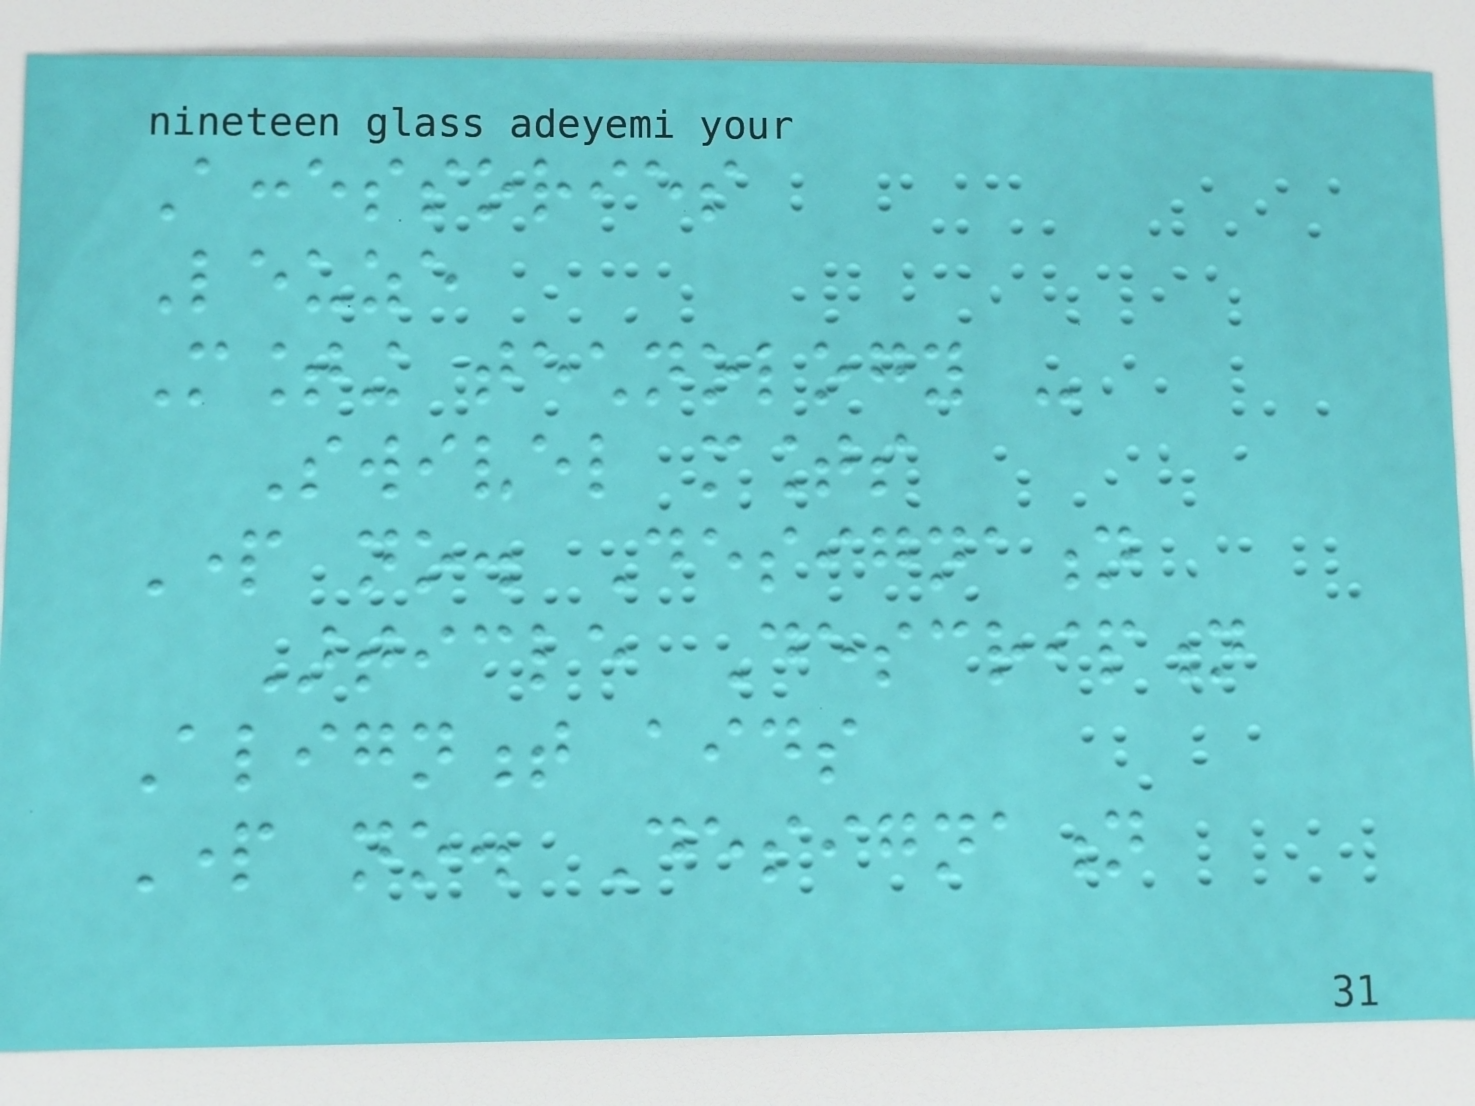Accessories
Leuze
Mounting technology -
Swivel mounts
Part no. Designation
Article Description
Alignment aids
Part no. Designation
